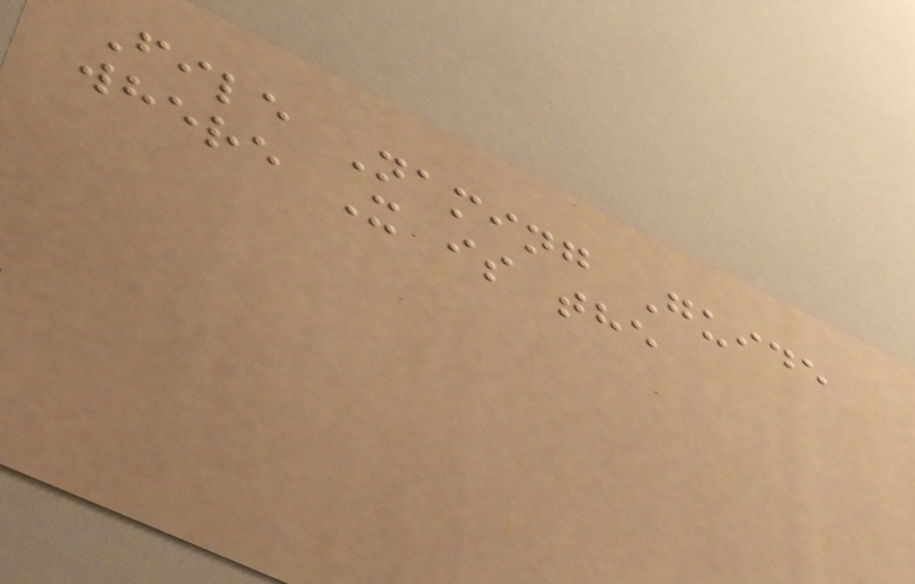File Naming Guide
where X is the
